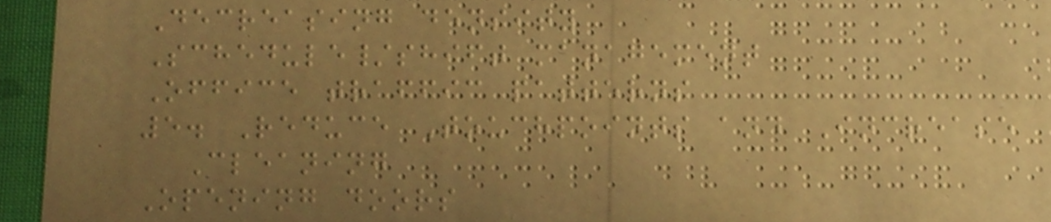Decreasing density
Schedule/shift management
Office traffic patterns
5. Reduce Touchpoints and Increase
Cleaning
Opening doors
